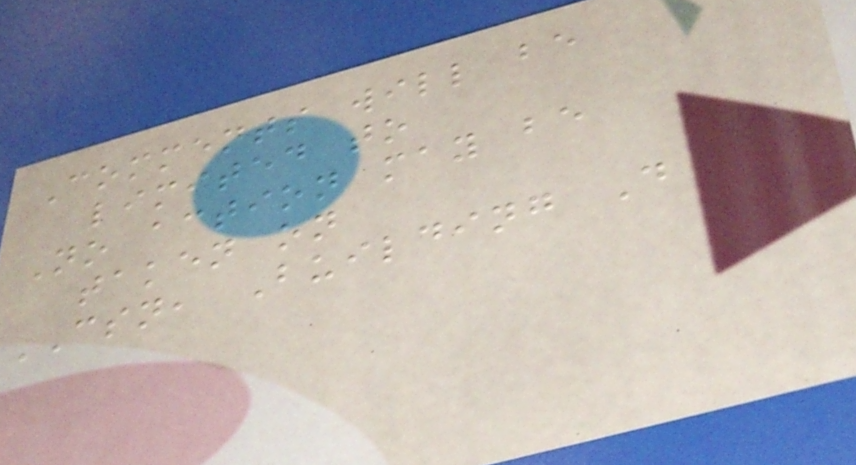Comments will be
limited to
No action may be
taken on
CSN, Building D
